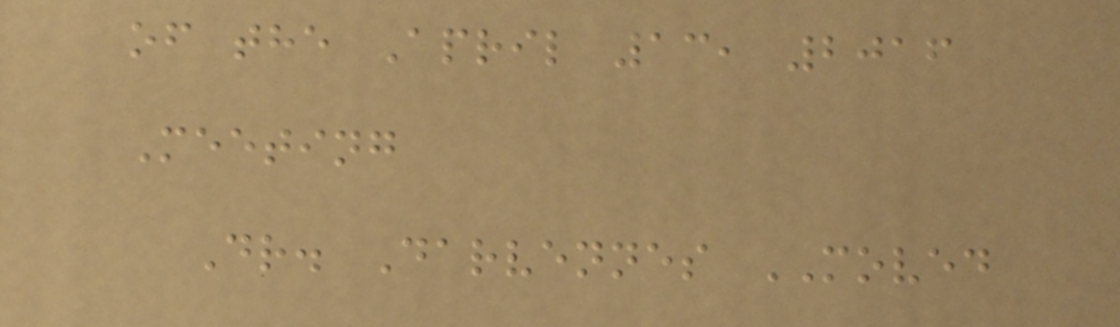of the April 13, 2016
Meeting
Dr. Darvennes MOVED
